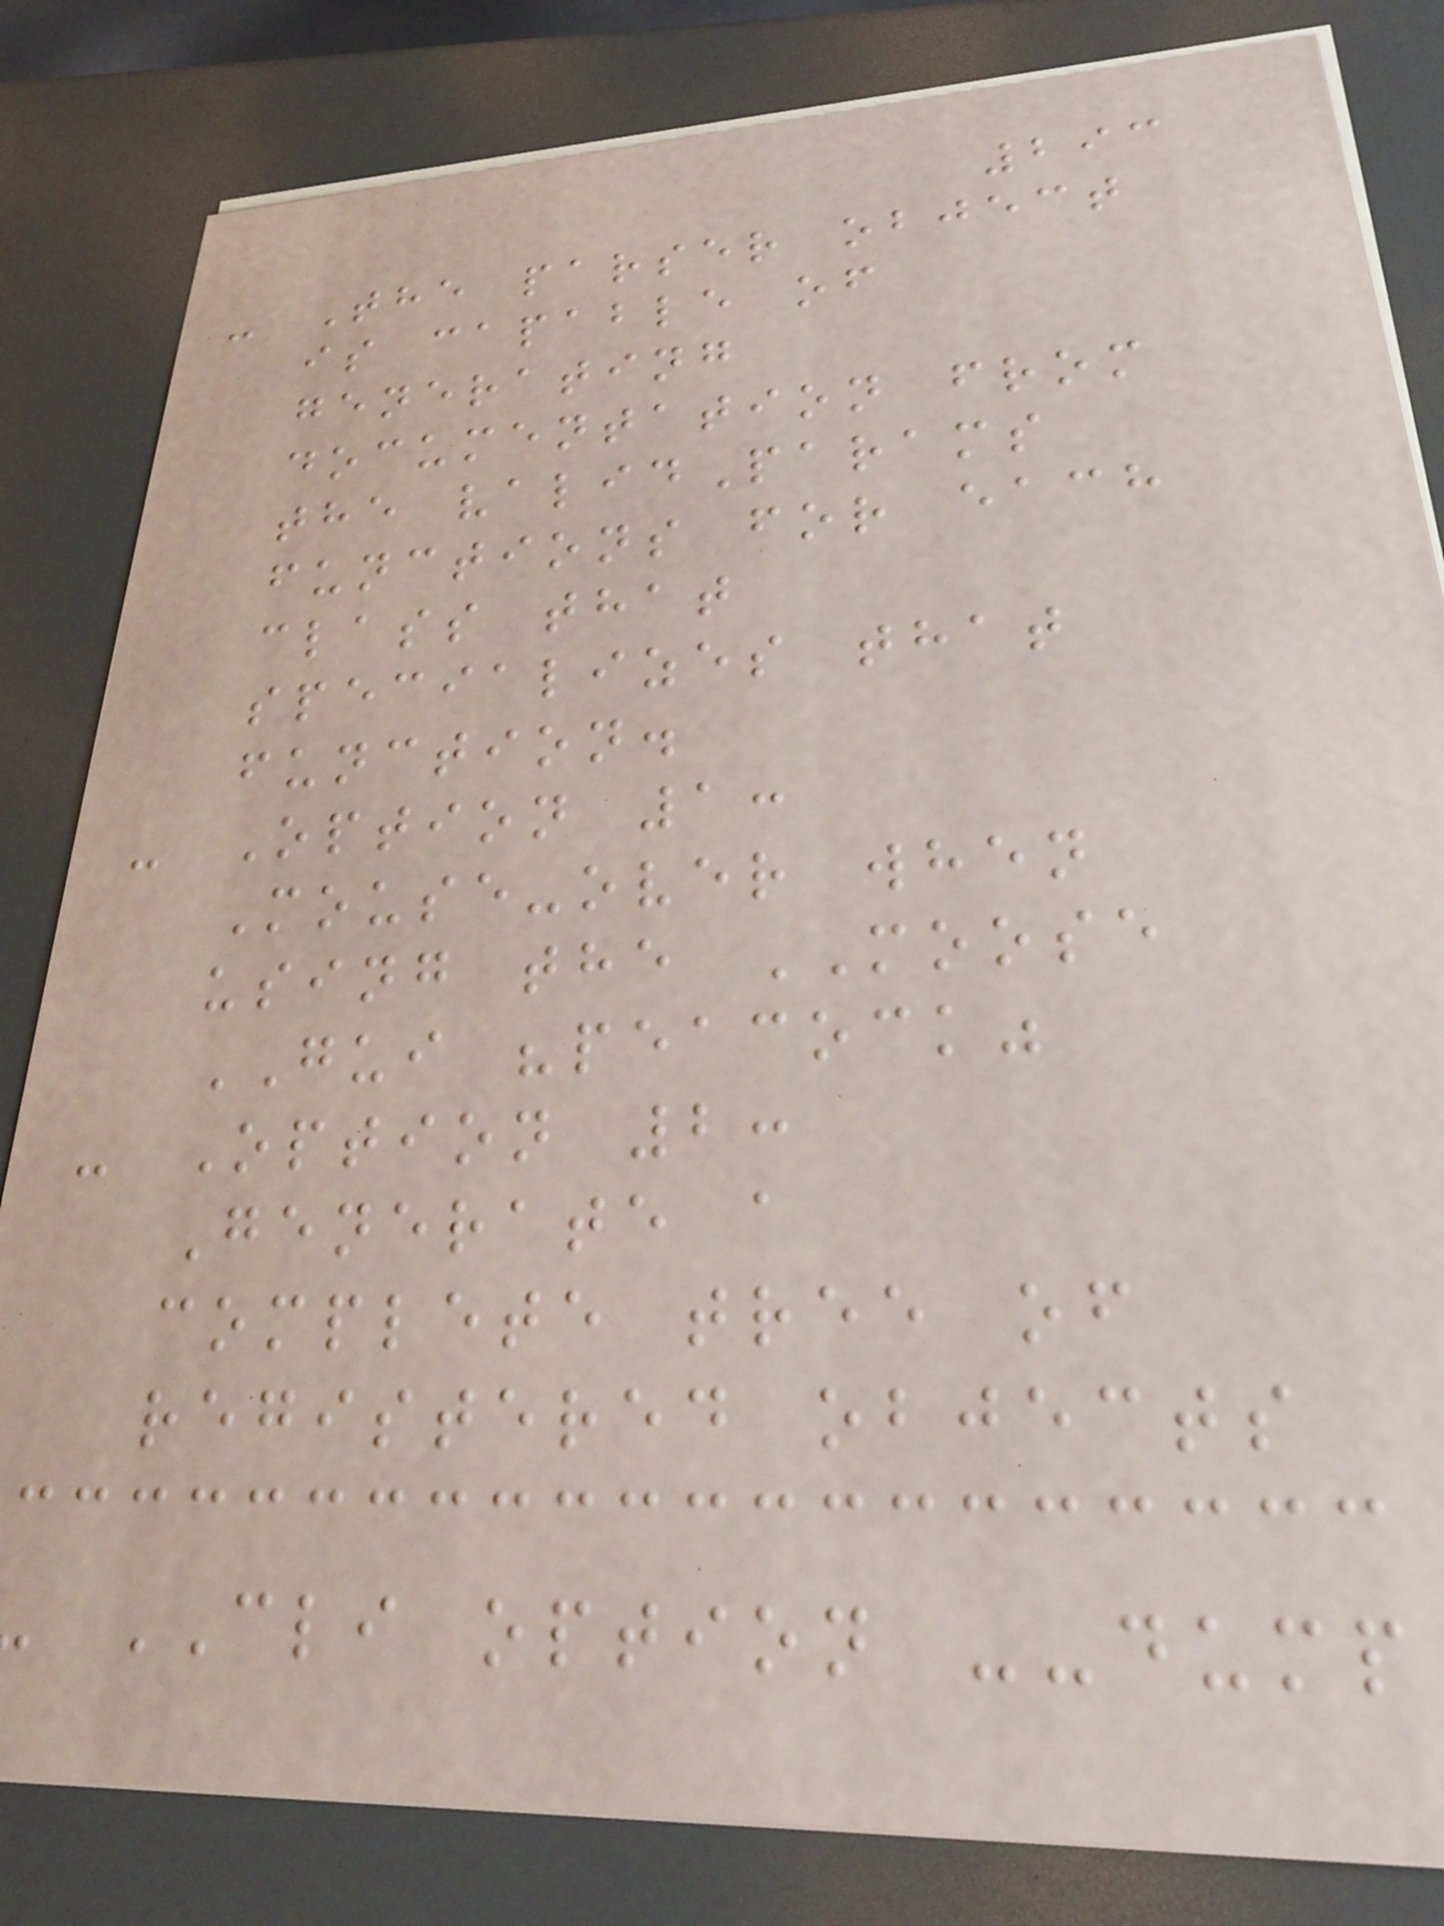293
- The parser object
is capable of
generating
documentation from
the validParams
functions for each
class that
specializes that
function.
- Option 1:
Mouse-over when
using the MOOSE
GUI "peacock"
- Option 2:
Generate a
complete tree of
registered objects
CLI option --dump
